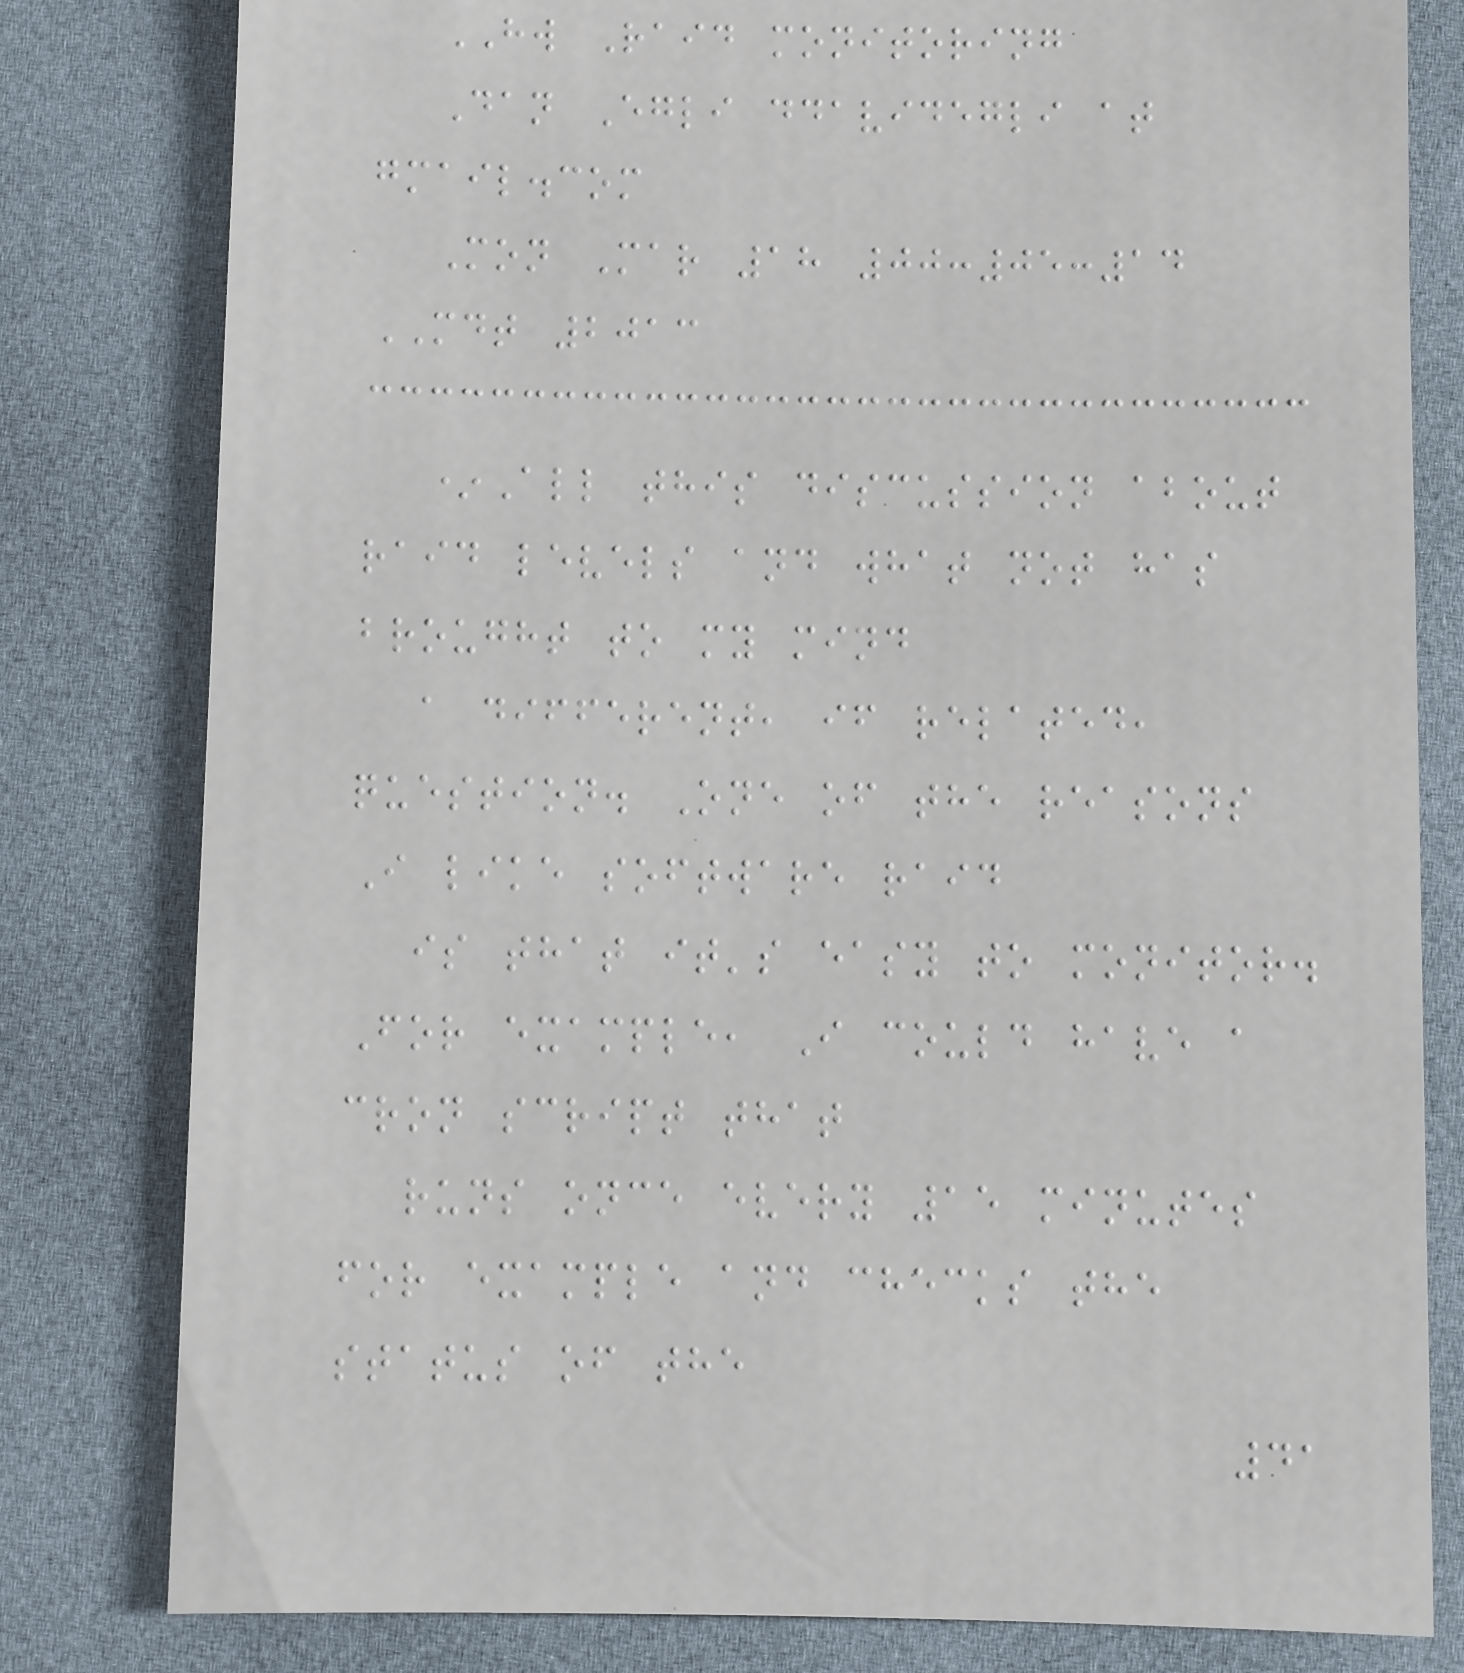HW Raid monitoring
Dan Egli ddavidegli at
gmail.com
Mon Mar 18 00:05:14
MDT 2013
*All this discussion about
raid levels and what not has
brought to my mind
a different, if related,
question. One of the reasons
I like software raid
is that it's easy to monitor.
For example, I could have a
cron script that
runs once every 15 minutes
for example and checks the
status of the
41
